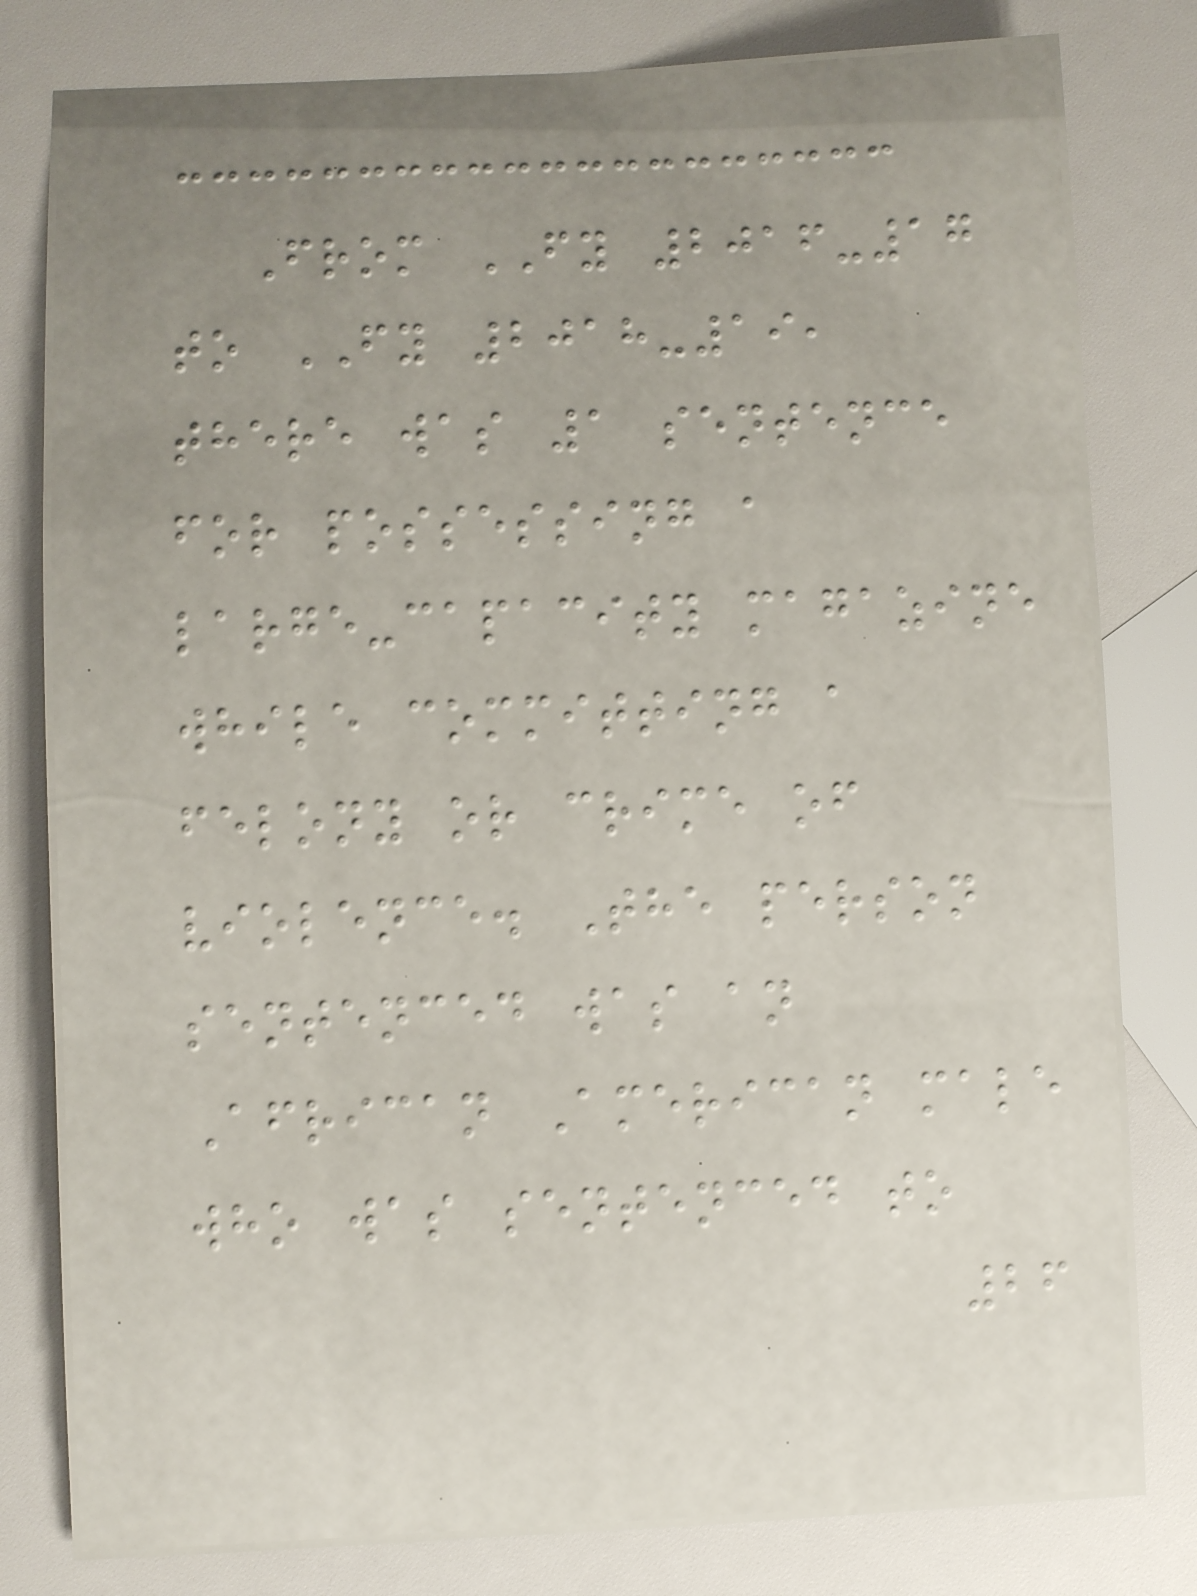From FY 2016-17
to FY 2018-19,
there was 1 sentence
for possessing a
large-capacity magazine
while committing a
felony or crime of
violence. The person
sentenced was an
African American male
who was sentenced to
26
